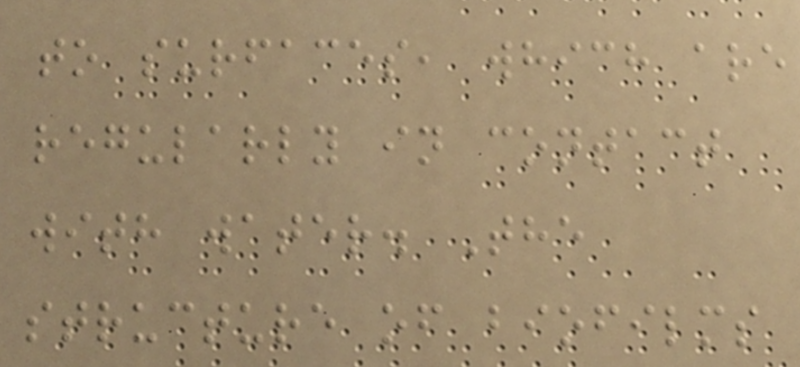to surfaces, which are
regularly in contact
with water. The
structure of biofilms
